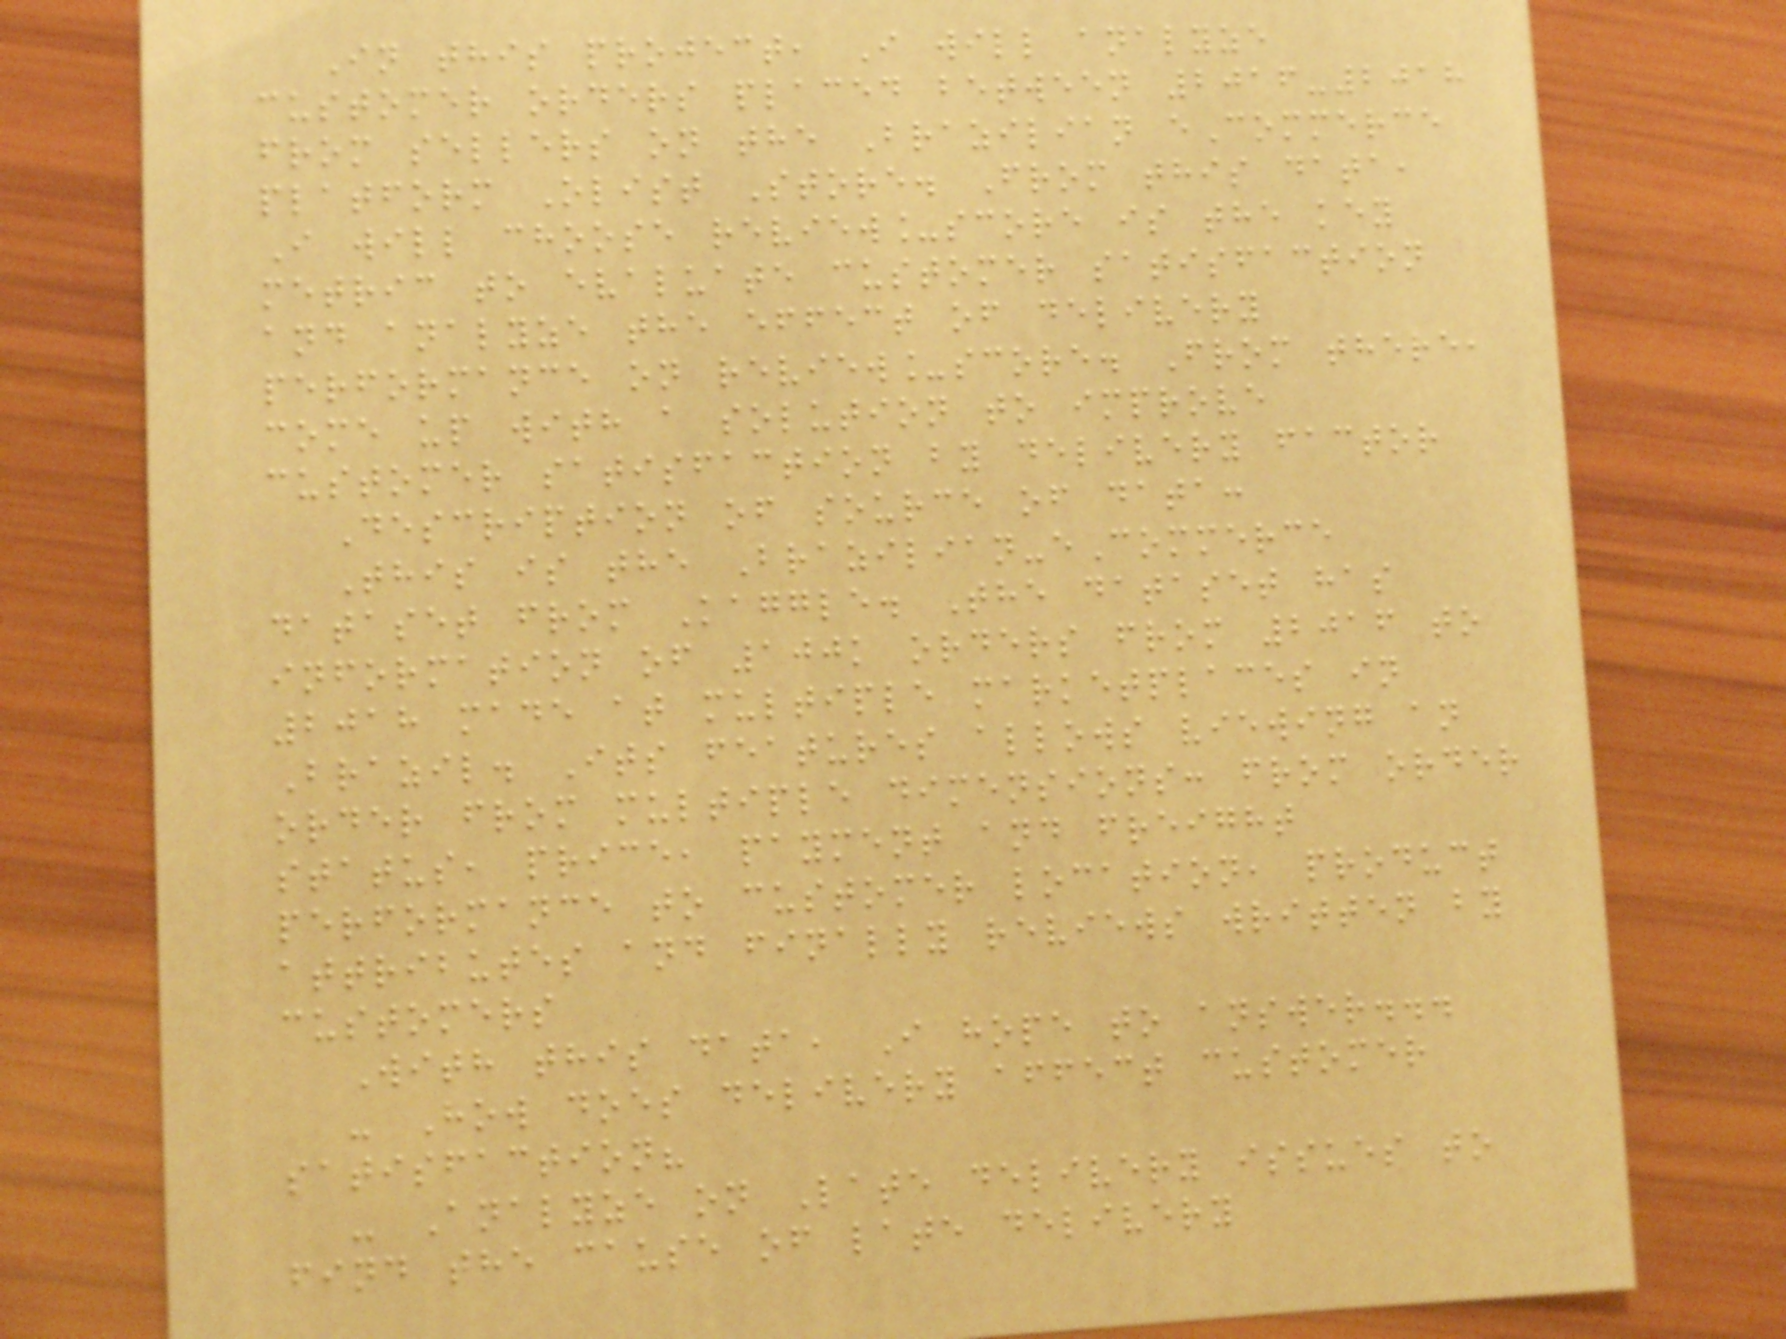In this project, I will analyze
customer orders placed between 2016-2018
from sellers on the Brazilian eCommerce
platform Olist Store. From this data,
I will choose review_score is the key
metric to evaluate customer satisfaction
and analyze the effect of delivery
performance on review_score. From there,
come up with a solution to improve
customer satisfaction by delivery factor
Description of source of data:
This is the Brazilian-eCommerce
dataset from Kaggle. The dataset has
information of 100k orders from 2016 to
2018 made at multiple marketplaces in
Brazil. Its features allows viewing an
order from multiple dimensions: from order
status, price, payment and freight
performance to customer location, product
attributes and finally reviews written by
customers
With this data, I hope to answer...
- How does delivery affect customer
satisfaction?
- Analyze on Late delivery issues to
find the cause of late delivery
